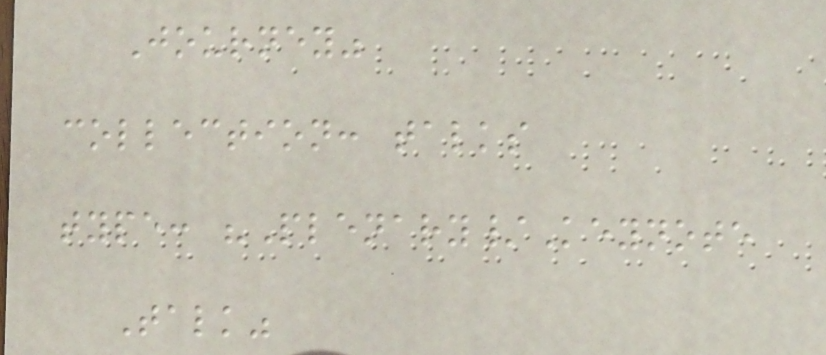Journey"
collection: talks
type: "Plenary/Keynote
Talk"
